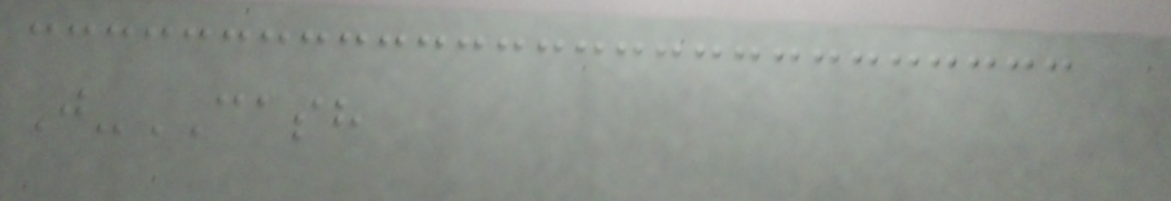J-CASH
